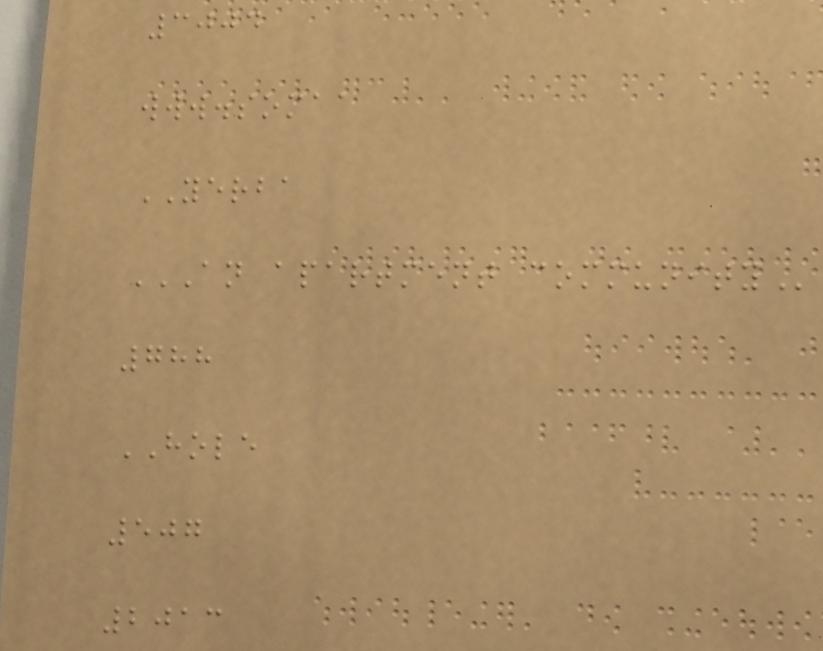3004
www.somaa
YERBA
AN APARTMENT COMMUNITY
788
HOLE
507
2013
